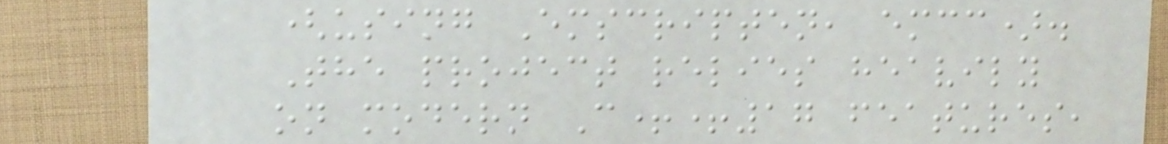(using Emscripten, emcc).
The project relies heavily
on modern C++17 features,
